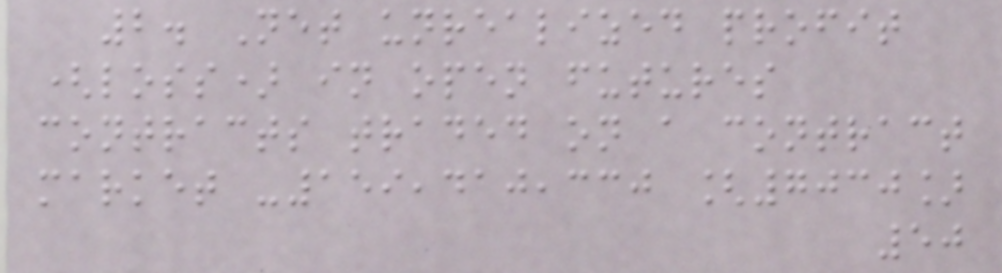2. Net unrealized profit
(loss) in open futures
contracts traded on a contract
market -159,410,330 [7030]
50
